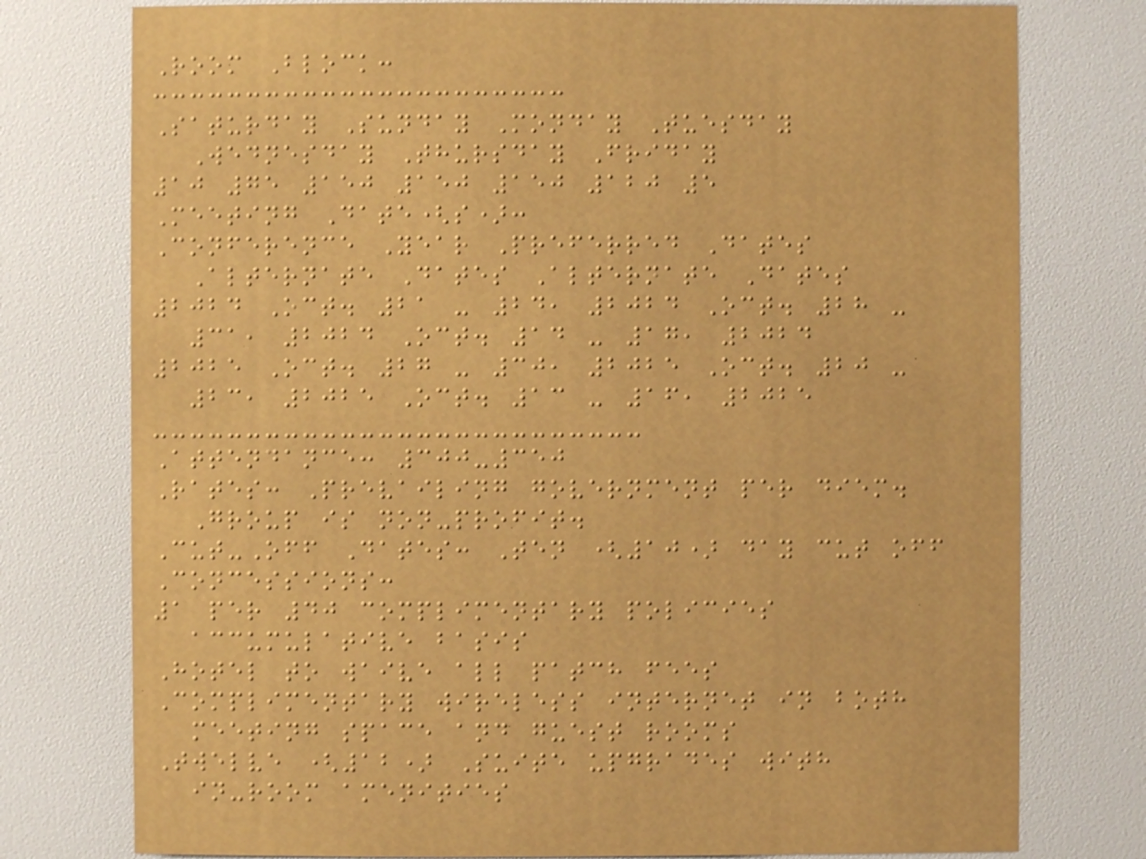Room Block:
Saturday Sunday Monday Tuesday
Wednesday Thursday Friday
10 75 150 150 150 120 5
Meeting Date(s):
Conference Year Preferred Dates
Alternate Dates Alternate Dates
2024 Oct. 21 - 24, 2024 Oct. 28 -
31, 2024 Oct. 14 - 17, 2024
2025 Oct. 27 - 30, 2025 Oct. 20 -
23, 2025 Oct. 13 - 16, 2025
Attendance: 300-350
Rates: Prevailing government per diem.
Group is non-profit.
Cut-Off Dates: Ten (10) day cut off
Concessions:
1 per 40 complimentary policies
accumulative basis
Hotel to waive all patch fees
Complimentary wireless internet in both
meeting space and guest rooms
Twelve (12) Suite upgrades with
in-room amenities
